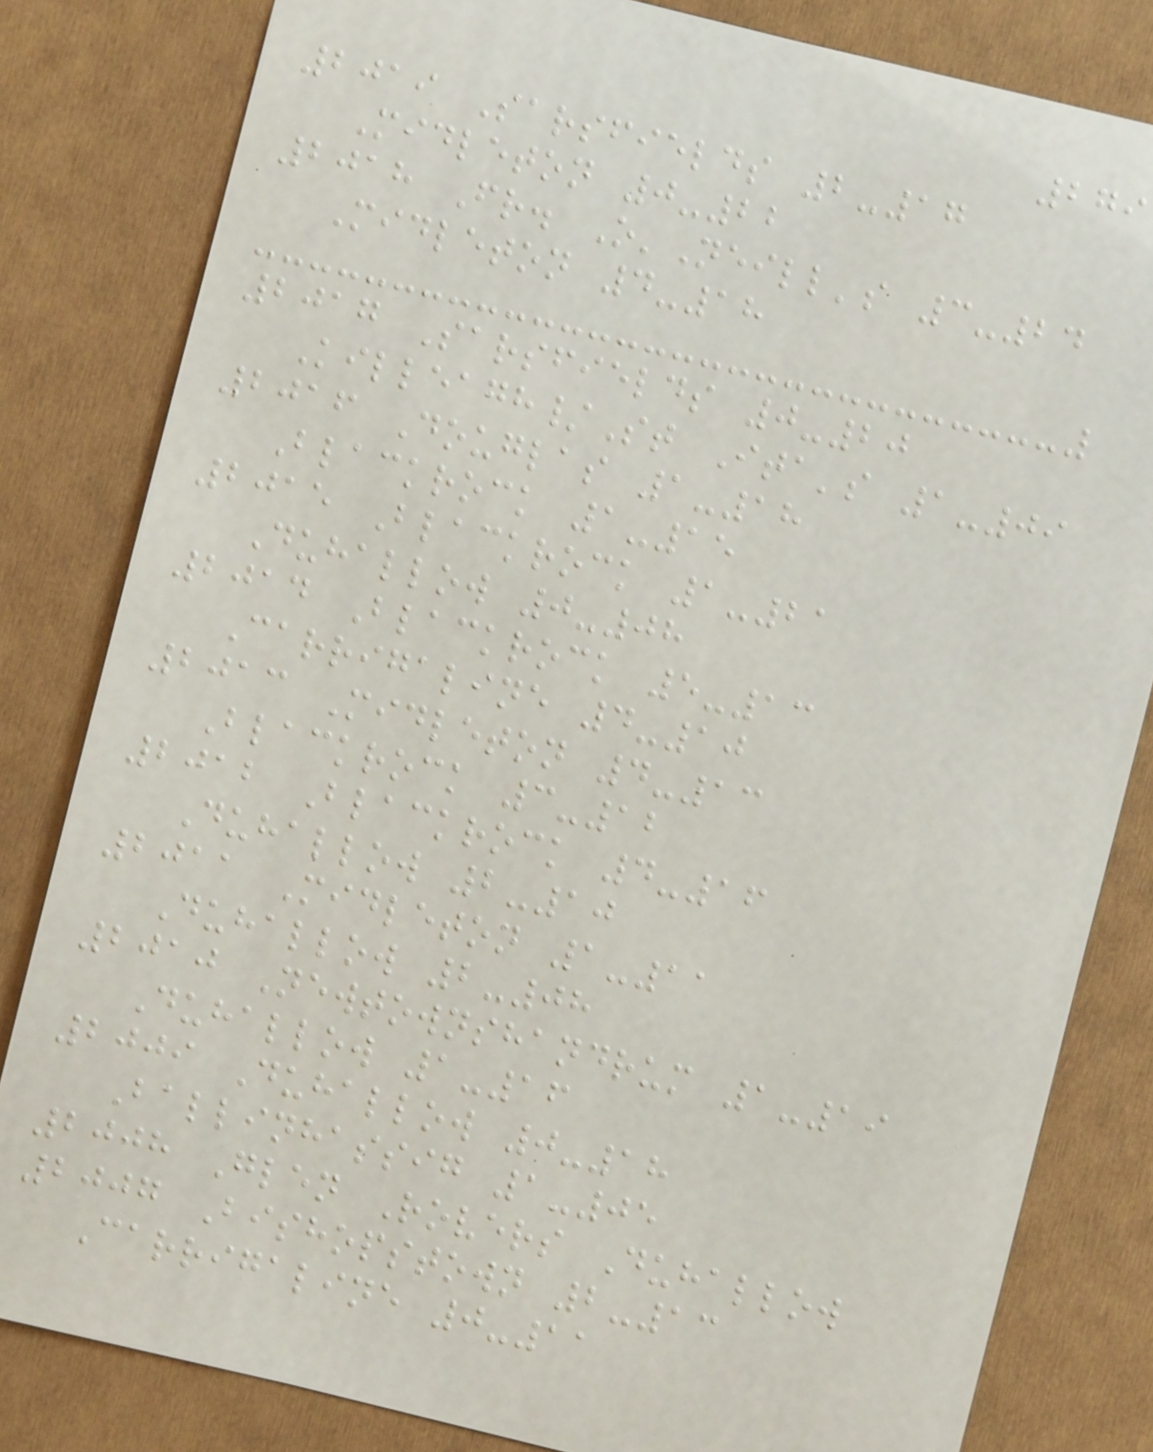279
2019 Sarsfields 2-17
Midleton 0-22
2018 Fr. O'Neill's 3-24
Midleton 4-18
2017 Sarsfields 0-20
Killeagh/St Ita's 1-09
2016 Douglas 1-18
Blackrock 1-15
2015 Blackrock 1-21
Duhallow 0-08
2014 Blackrock 5-13
Carrigaline 4-10
2013 Midleton 4-13
Blackrock 3-12
2012 Blackrock 4-16
Duhallow 2-10
2011 Midleton 1-11
Duhallow 2-08
2010 Newtownshandrum 1-19
Duhallow 1-16
2009 Duhallow 0-18
Ballinhassig 1-05
2008 Glen Rovers Duhallow
2007 Bishopstown 2-13
Carrigaline 0-11
